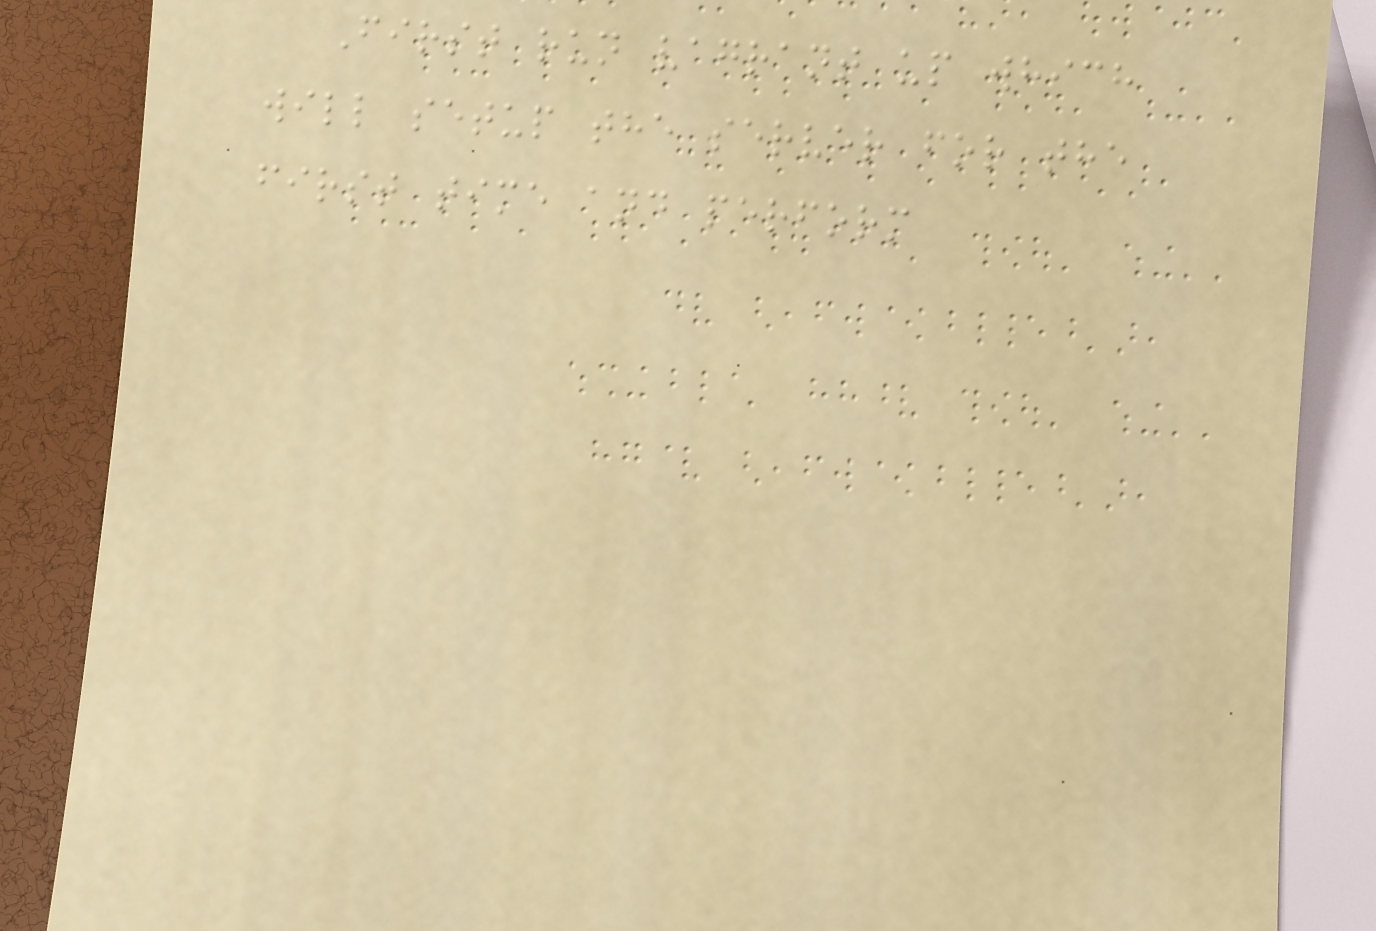First run vagrant up which
will setup the server for the
first time and perform
